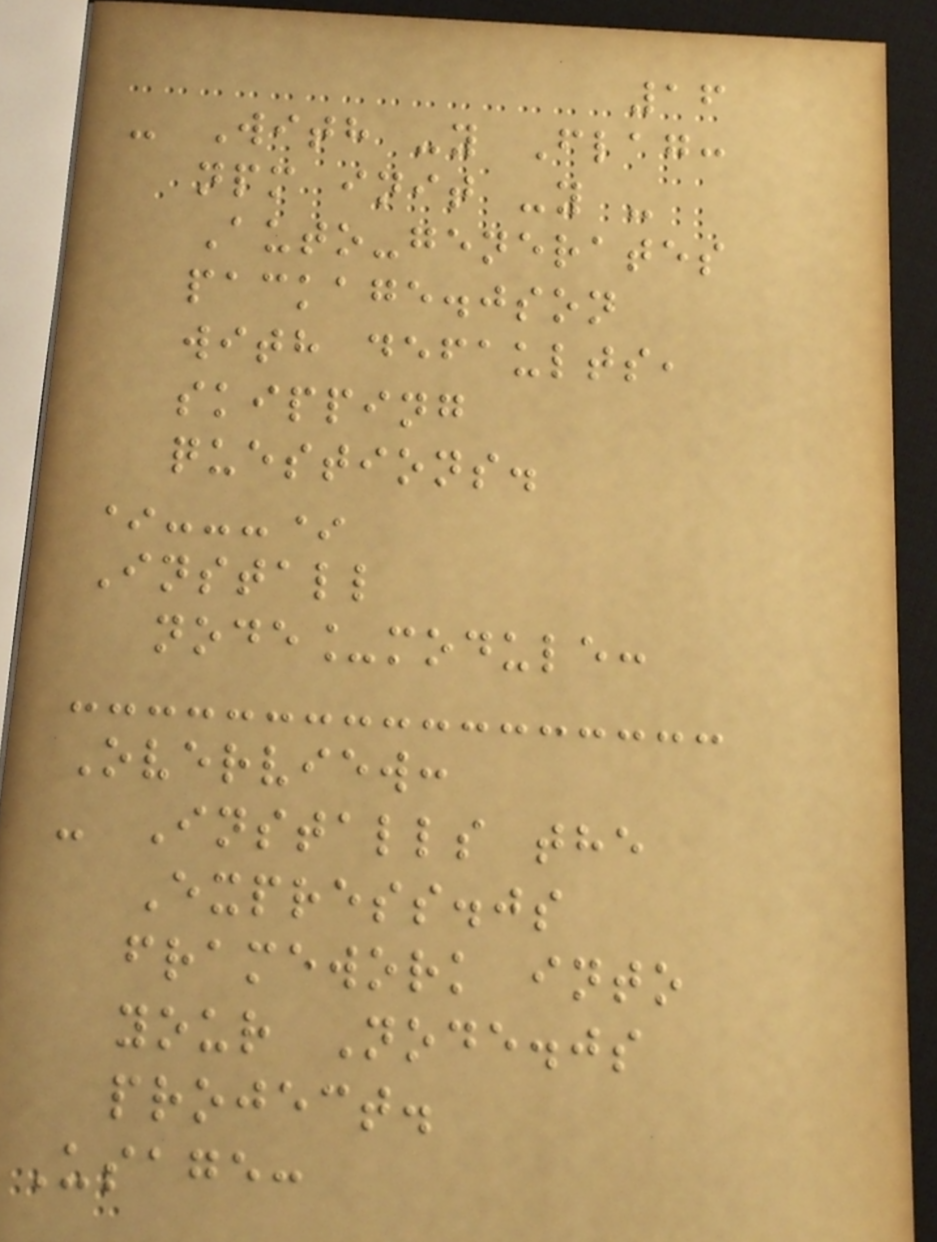16
- With -y Flag:
npm init -y -
Auto-generates
package.json
with defaults,
skipping
questions.
*---*
Install
node_module:
Overview:
- Installs the
Express.js
framework into
your Node.js
project.
Usage:
